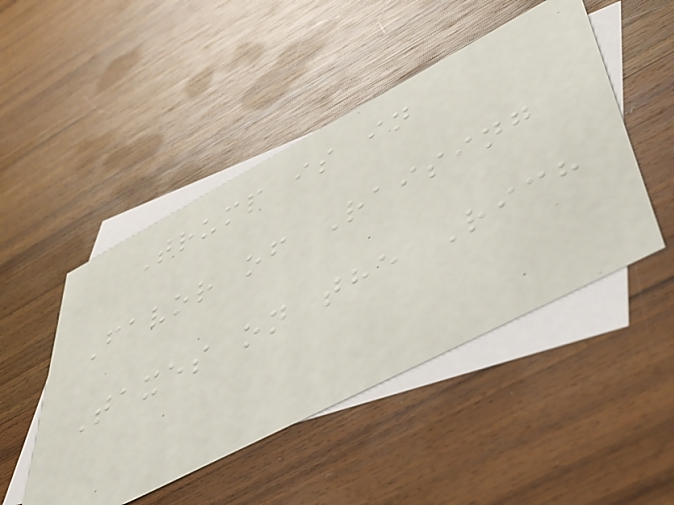Trump is in
Favor of Raising
Taxes on the Rich
